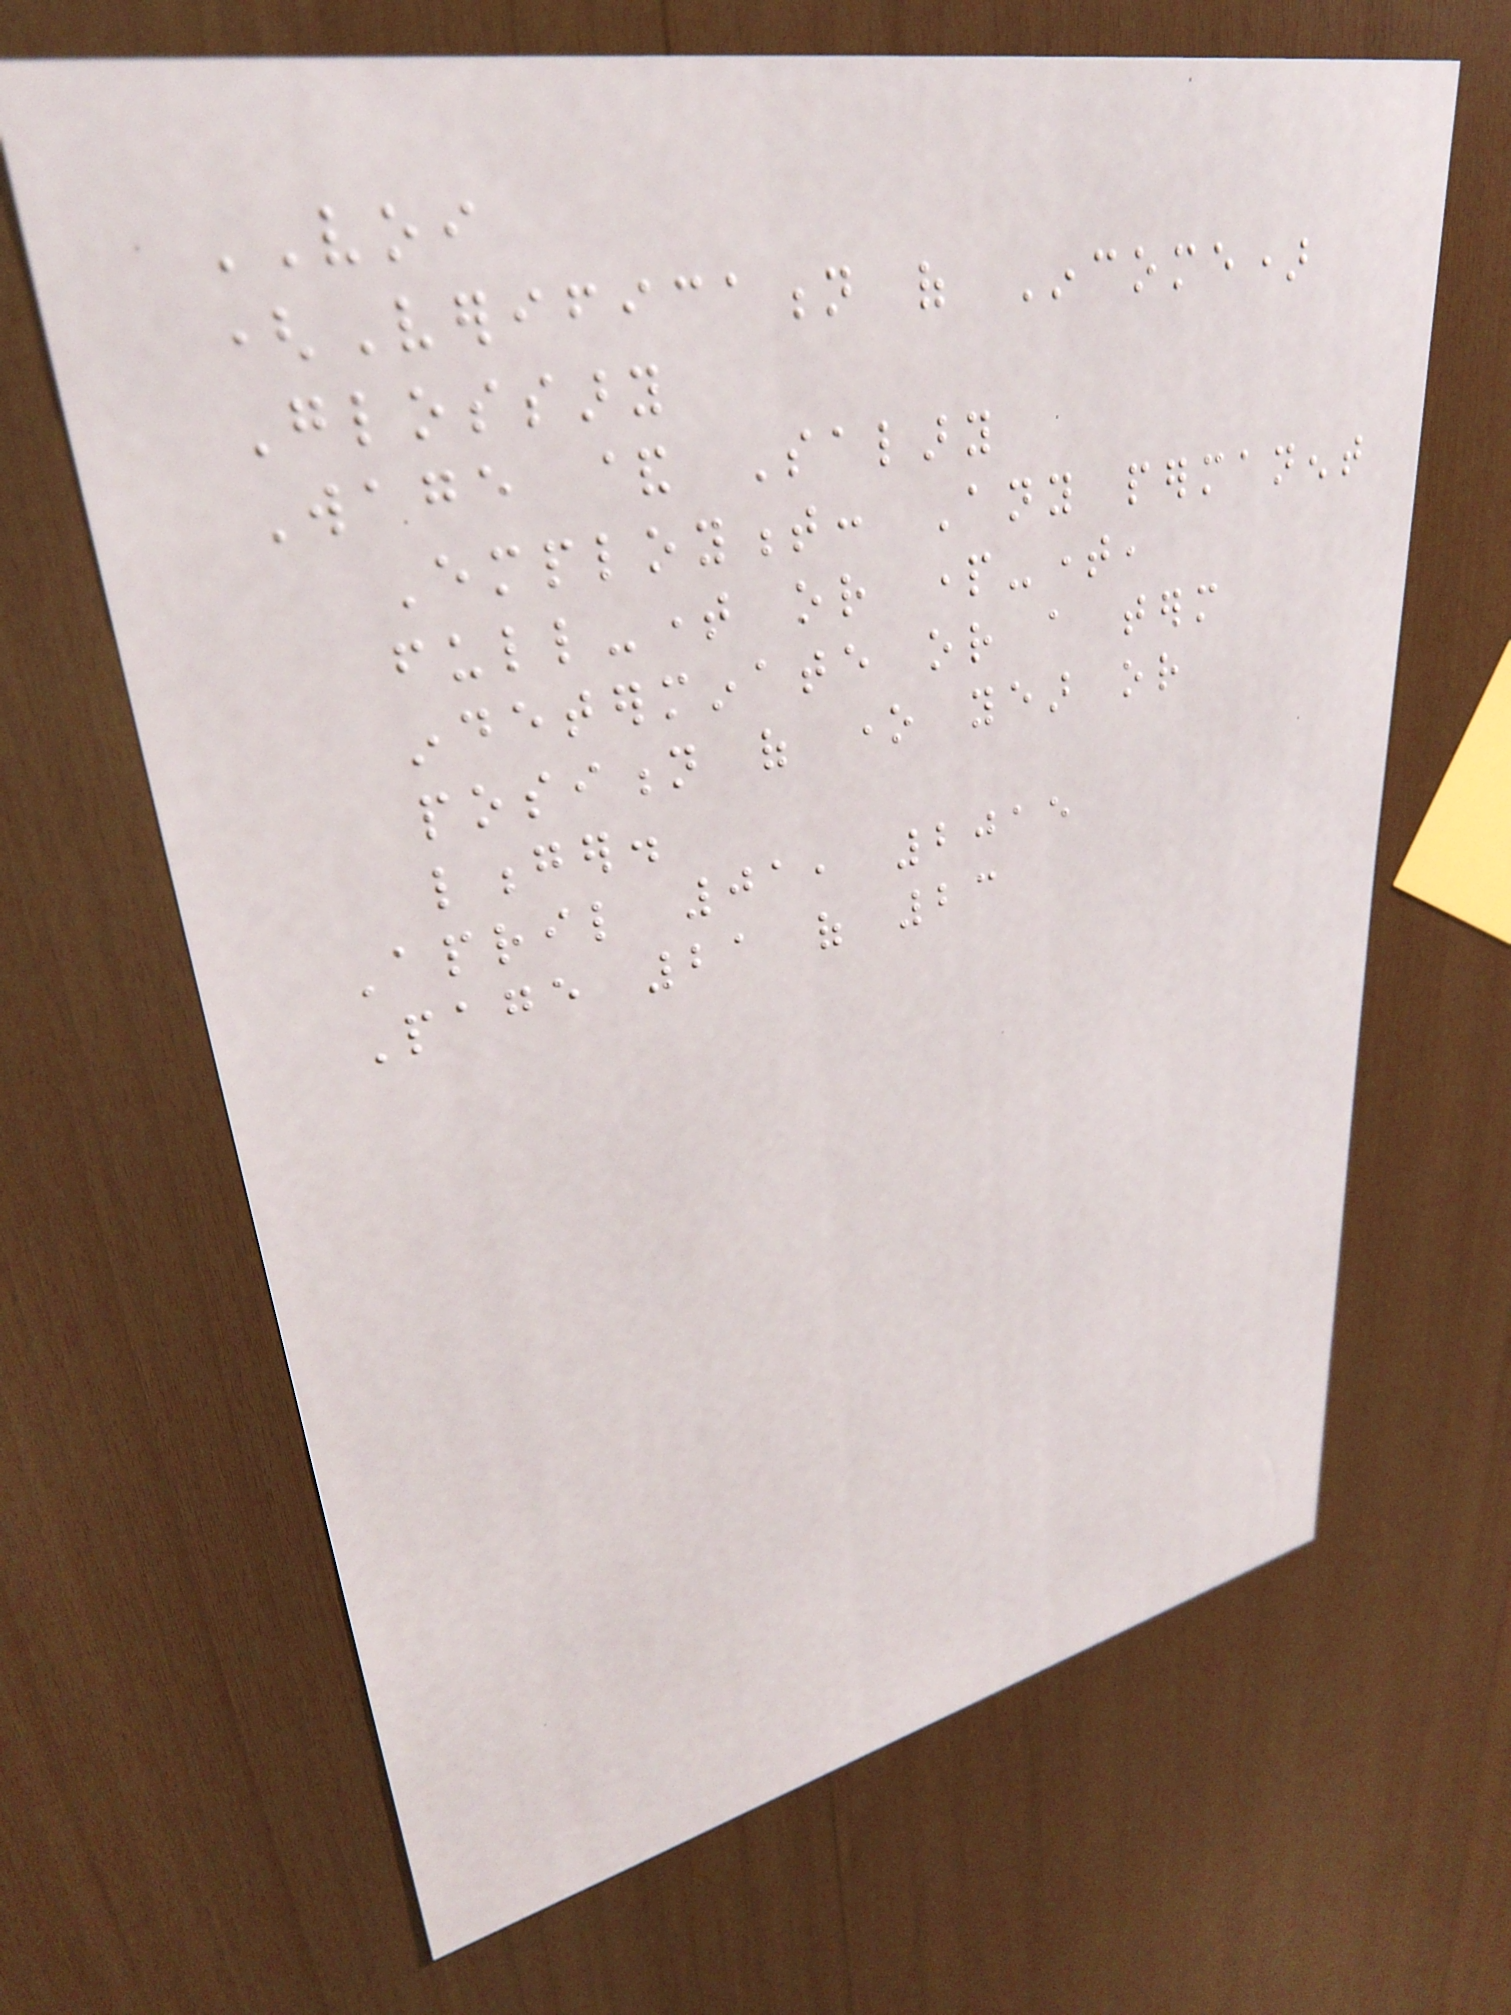VOI
(Verification of Income)
Glossary
Wage & Salary
Employment: Any permanent
full-time or part-time,
indeterminate or a term
position of one year or
longer.
April 01, 2015
Page 21 of 23
